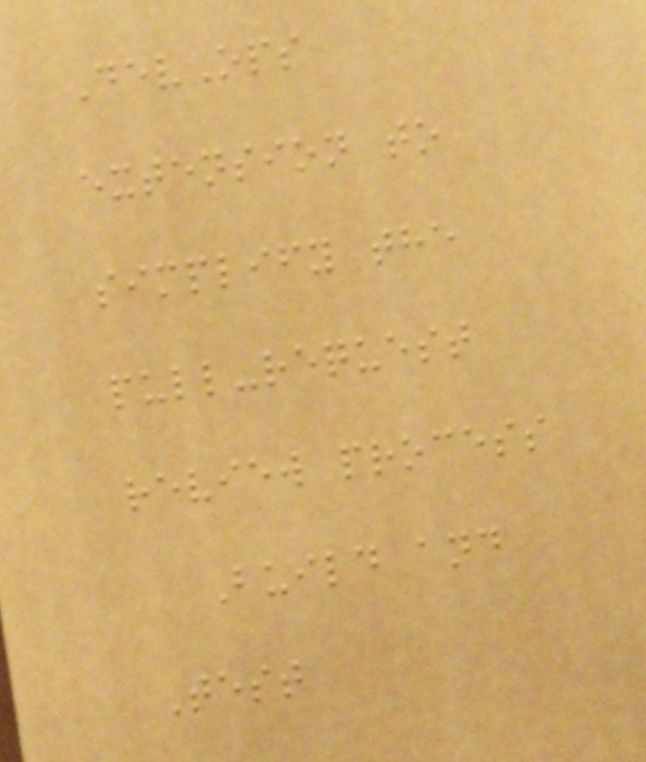DevOps
extension to
simplify the
pull-request
review process
Build and
Test
